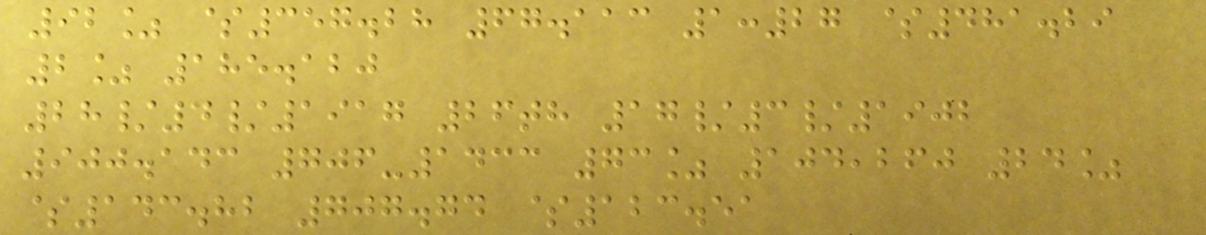92% $357.28 67.113 1:27 $481.29
2% 185.120
28/4/1917 26th 17/3/1902
900.143 706-1433 73% 104,260 24%
$143.82 707.74 $123.51
